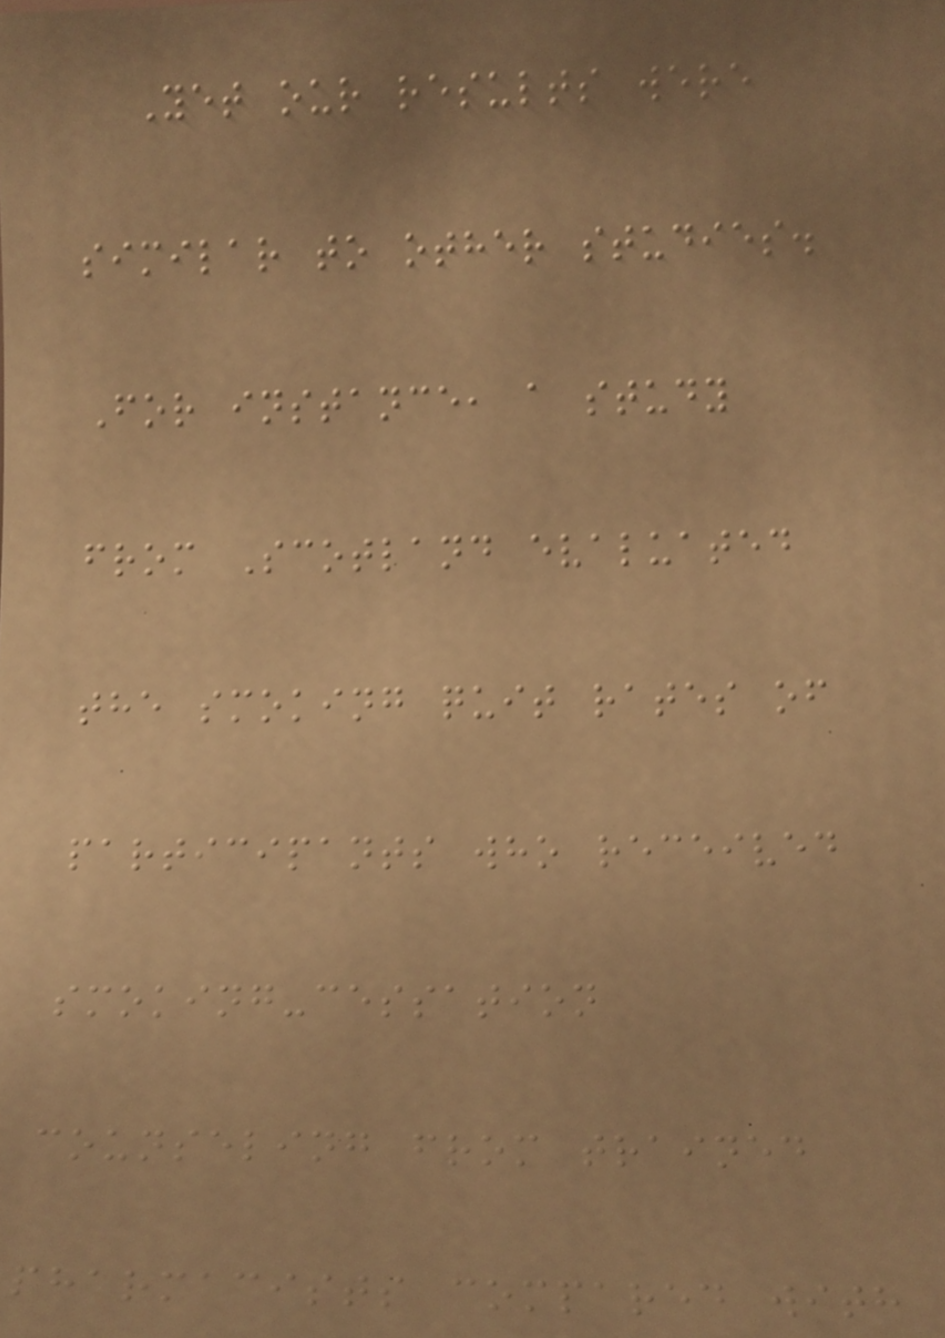Yet our results were
similar to other studies.
For instance, a study
from Scotland evaluated
the smoking quit rates of
participants who received
smoking-cessation
counseling from trained
pharmacists compared with
